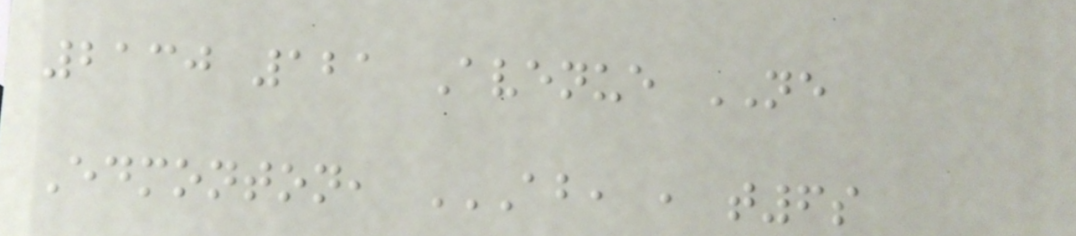2130 121 Avenue NE
Edmonton, AB, , T6S
